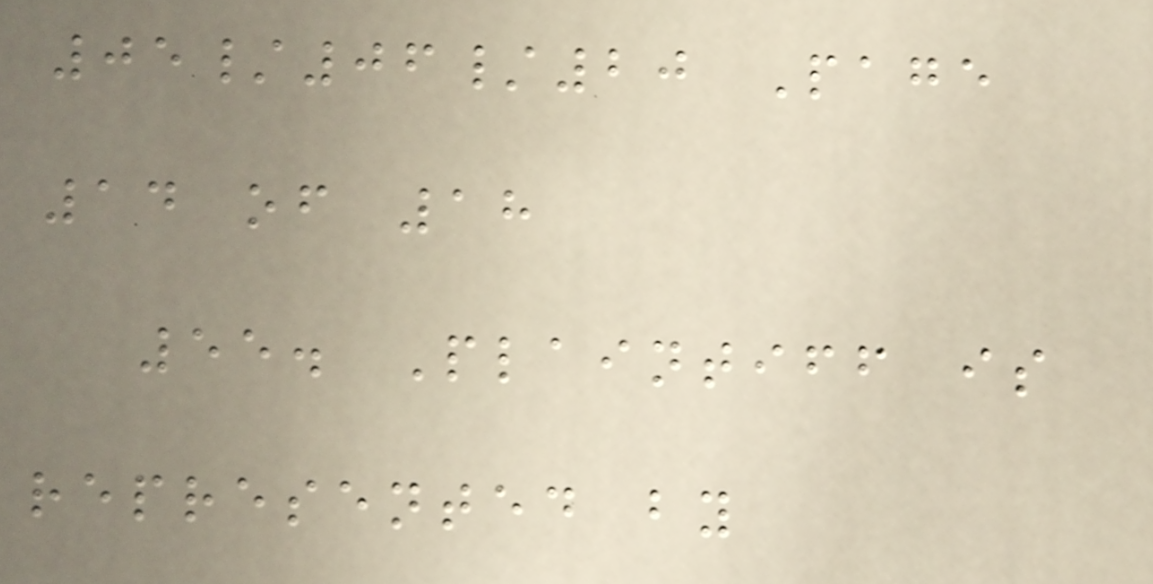05/06/20 Page
14 of 18
55. Plaintiff is
represented by
